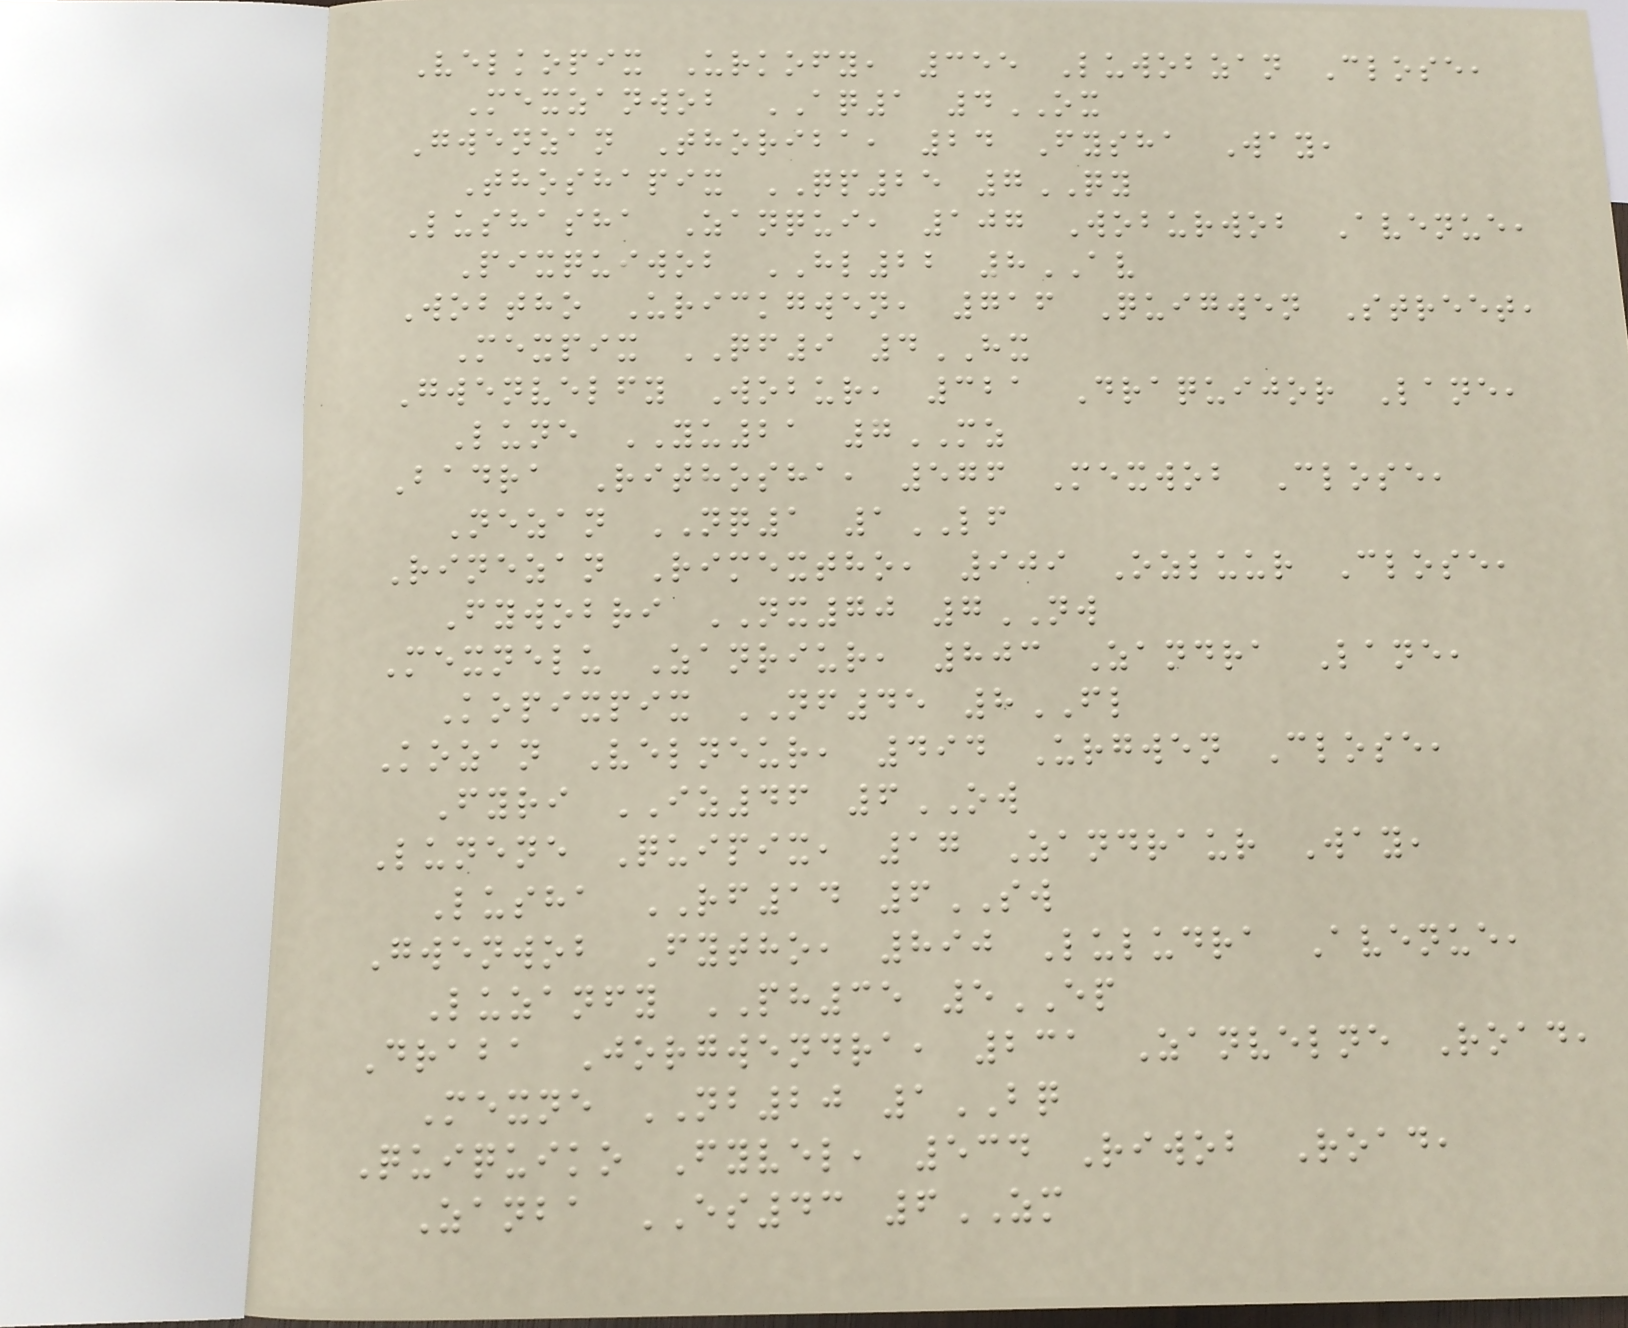Velkopix Urkofy, 355 Luwobzan Close,
Mexzanwob AQ1 4OX
Gwenzan Thoriba, 24 Fysha Way,
Thoshapix QP25 7QY
Lushasha Zanqui, 107 Woburwob Avenue,
Pixquiwob HL22 8AV
Wobtho Urickgwen, 716 Quigwen Street,
Mexpix QF9 4HX
Gwenvelfy Wobur, 321 Draquijor Lane,
Lune YU21 7MZ
Badra Rithosha, 576 Mexwob Close,
Nezan NQ1 1LF
Rinezan Rimextho, 909 Ozluur Close,
Fywobri NX70 7NW
Mexnelu Zanriur, 803 Zandra Lane,
Kopixpix NF45 8FL
Kozan Velneur, 494 Urgwen Close,
Fyri IZ46 6OW
Lunene Quipix, 17 Zandraur Way,
Lusha RF14 6SW
Gwenwob Fytho, 890 Luludra Avenue,
Luzanfy PH35 5EP
Draba Jorgwendra, 231 Zanvelne Road,
Mexne NB20 1BQ
Quiquiko Fyvel, 534 Riwob Road,
Zanba ES43 6ZM
